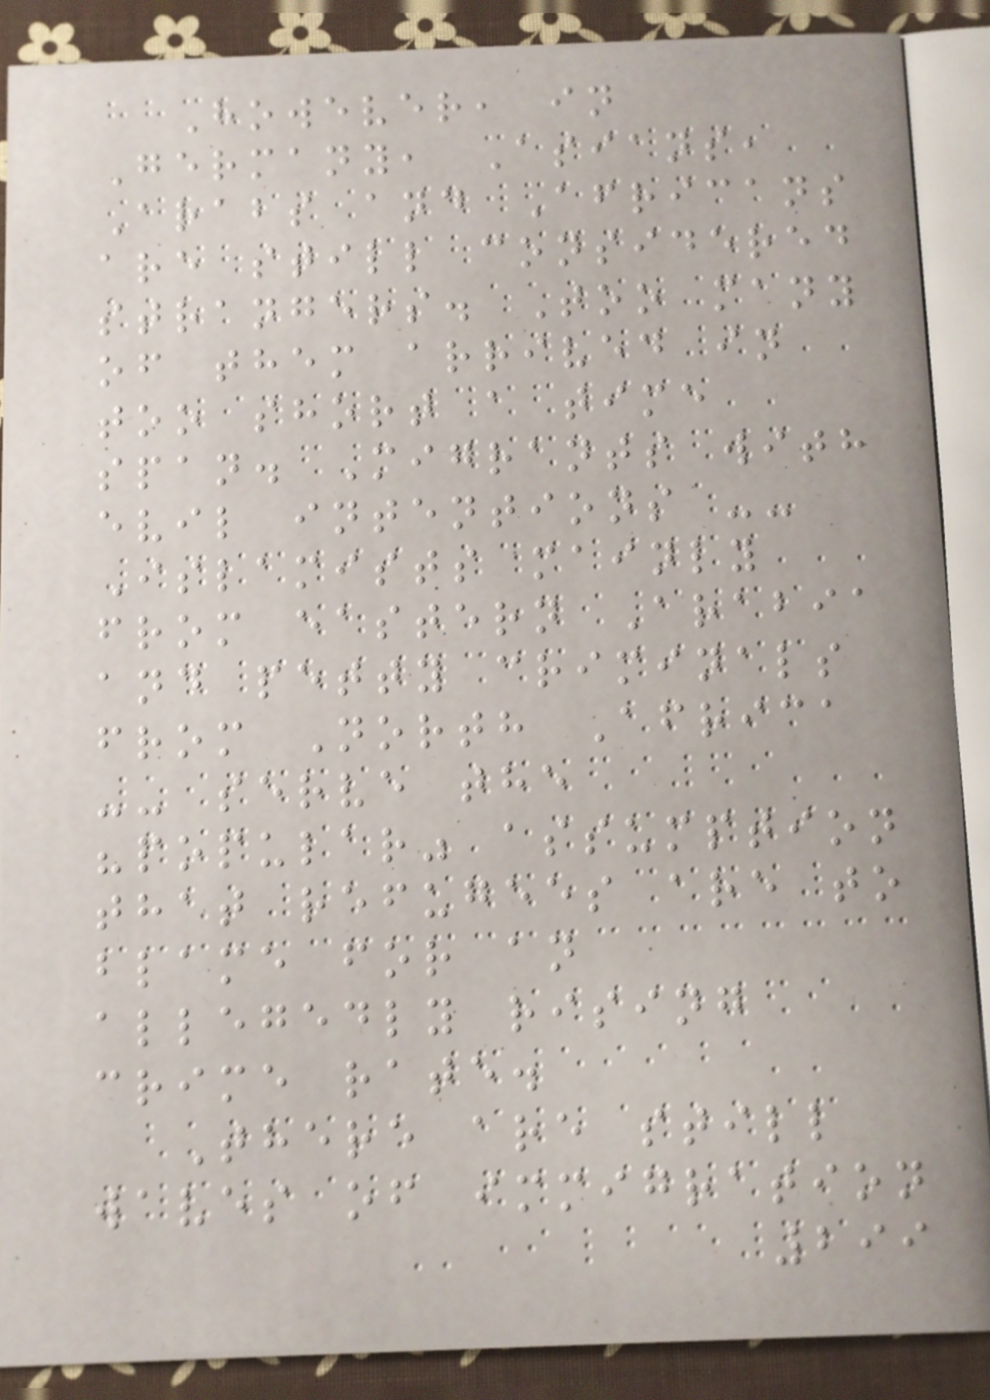However, in
Germany, Asians,
Arabs and Africans
are still considered
strangers. Too many
of them arrived in
too short a time
span. Migrants with
evil intentions --
Islamists mainly
from eastern Arabia
and petty criminals
from North Africa
-- serve the
"popular" assumption
that refugees are to
blame for an
allegedly rising
crime rate.
There are still
waves of immigration
299
